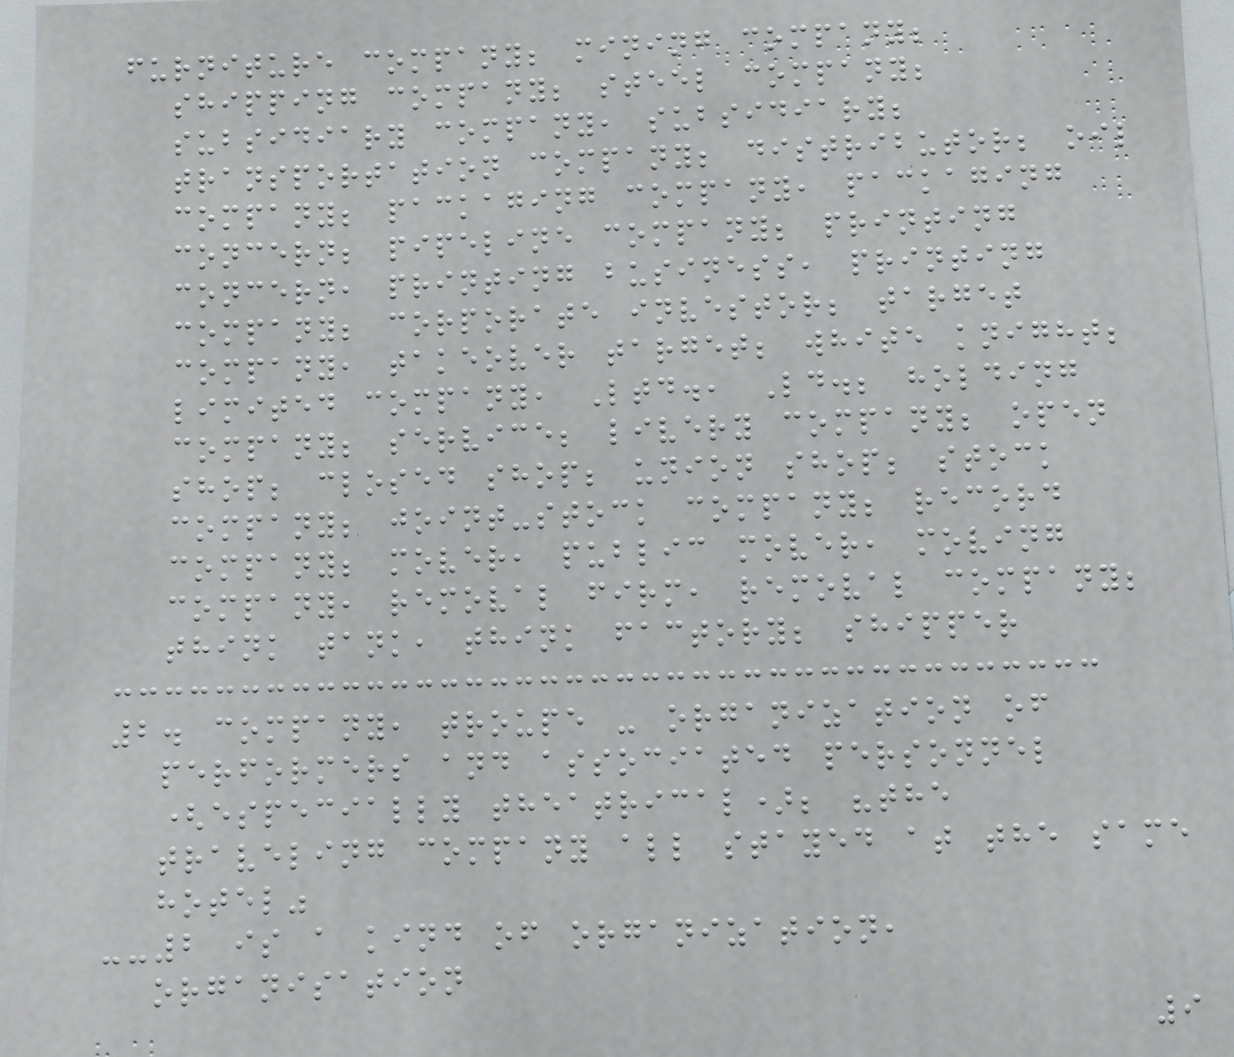furniture company; mining company;
shipping company; steel company;
subsidiary company, subsidiary;
transportation company; distributor; oil
company; packaging company, packaging
concern; pipeline company; printing
concern, printing business, printing
company; corporate investor; target
company, takeover target; white knight;
limited company, Ltd., Ld.; holding
company; service; livery company; open
shop; closed shop; union shop; stock
company; joint-stock company; record
company; mover, public mover, moving
company, removal firm, removal company;
think tank, think factory; shipper
2. company, troupe - organization of
performers and associated personnel
(especially theatrical); "the
traveling company all stayed at the same
hotel"
--2 is a kind of organization,
organisation
9
